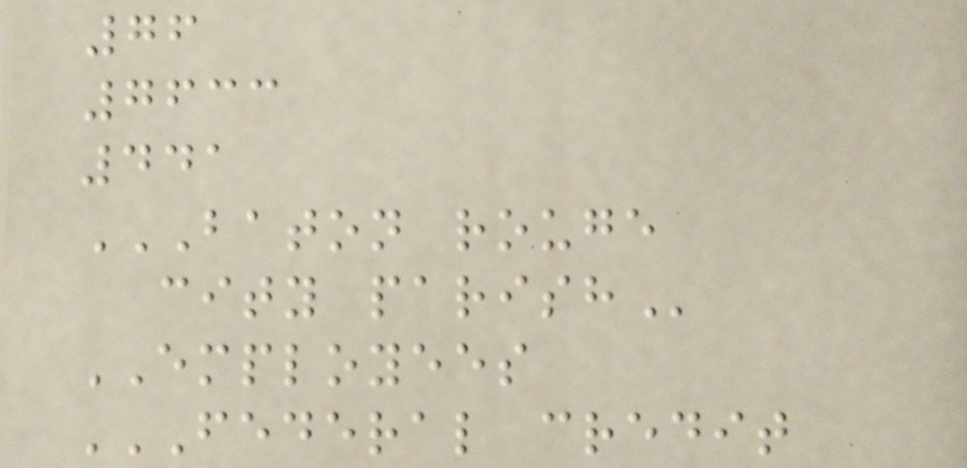76
7633
441
BATON ROUGE
CITY PARISH
EMPLOYEES
FEDERAL CREDIT
